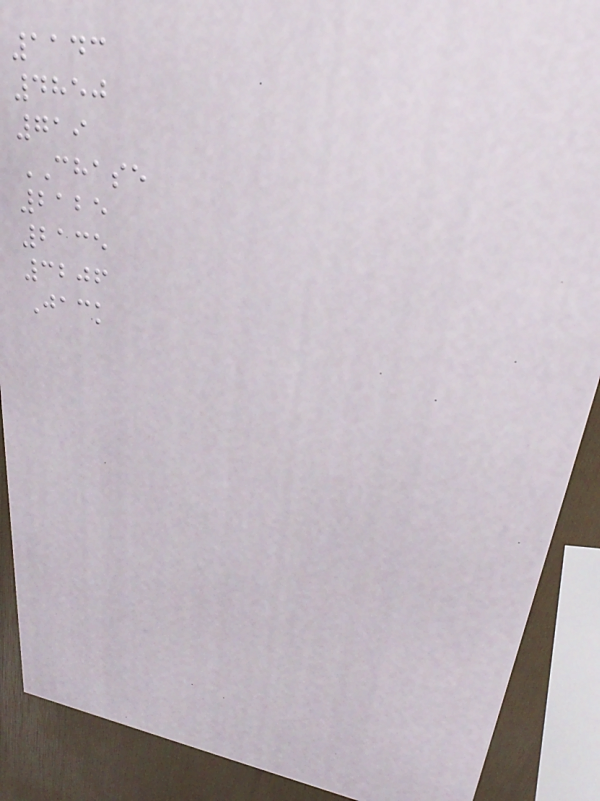1143
4850
719
CHASE
2125
2135
3206
Jack
